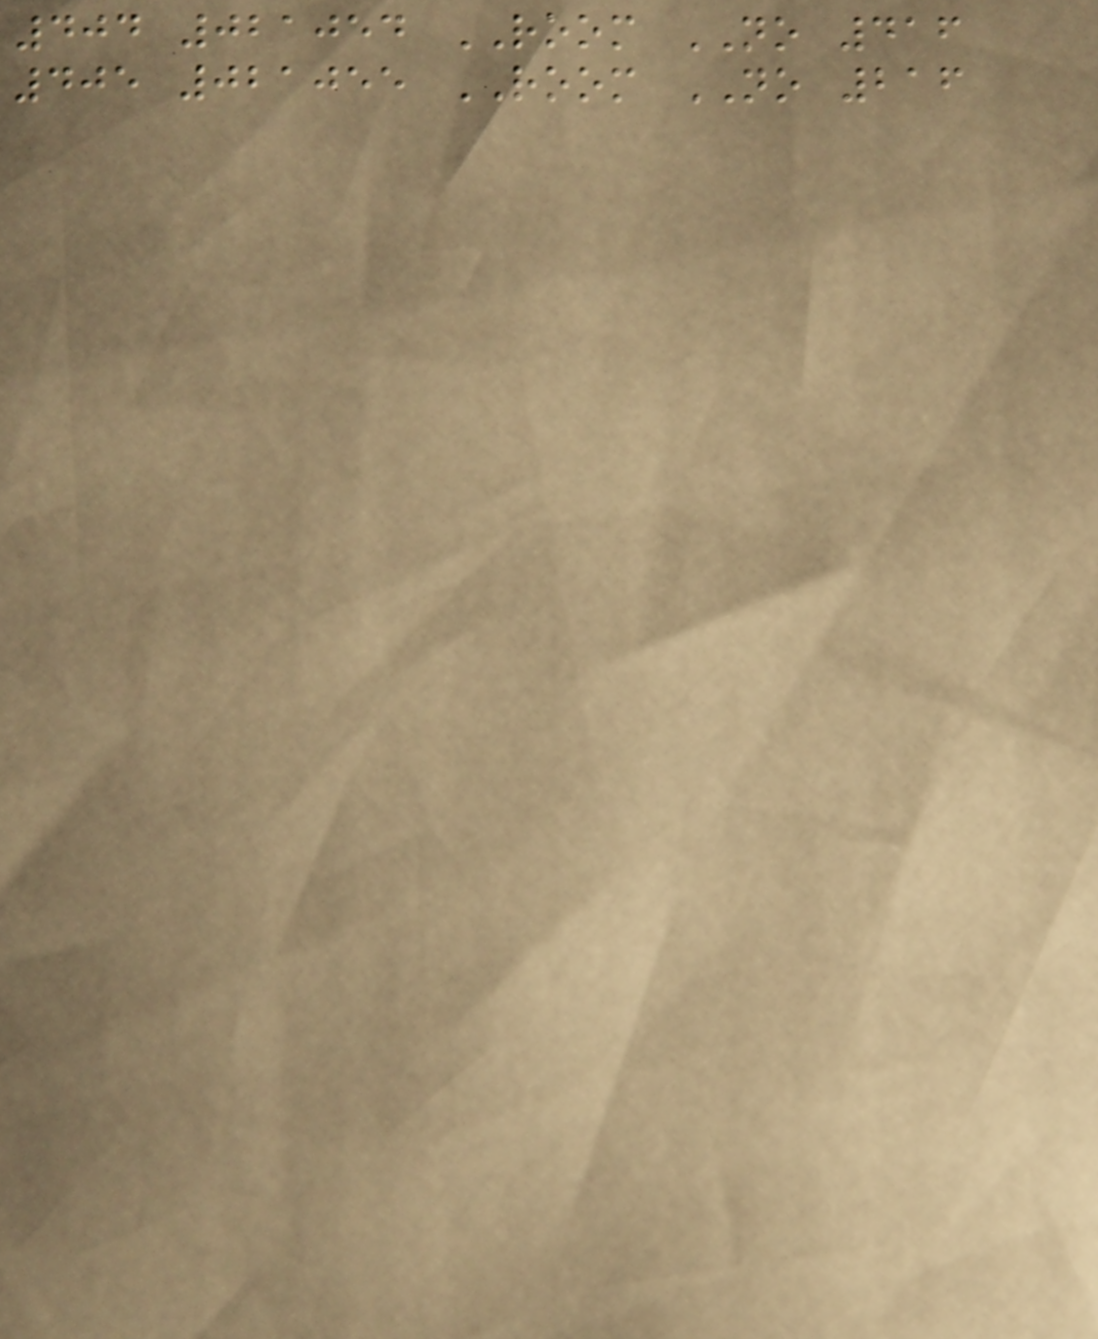404 021054 ROOM NO 416
405 021055 ROOM NO 216
